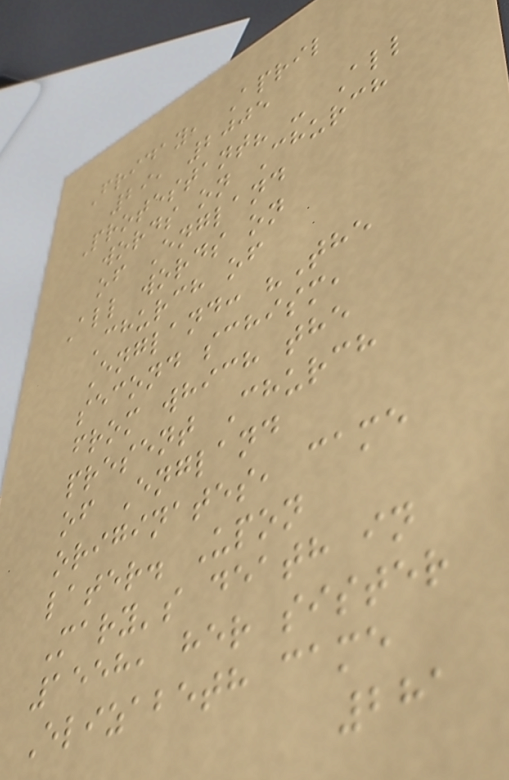Friday, April
29, 2005
Protestant? - All
words on Church
of England
All words on
Church of
England: "The
second schism,
from which the
present Church
of England
originates, came
later. Upon
Mary's death in
1558, her sister
Elizabeth came
281
